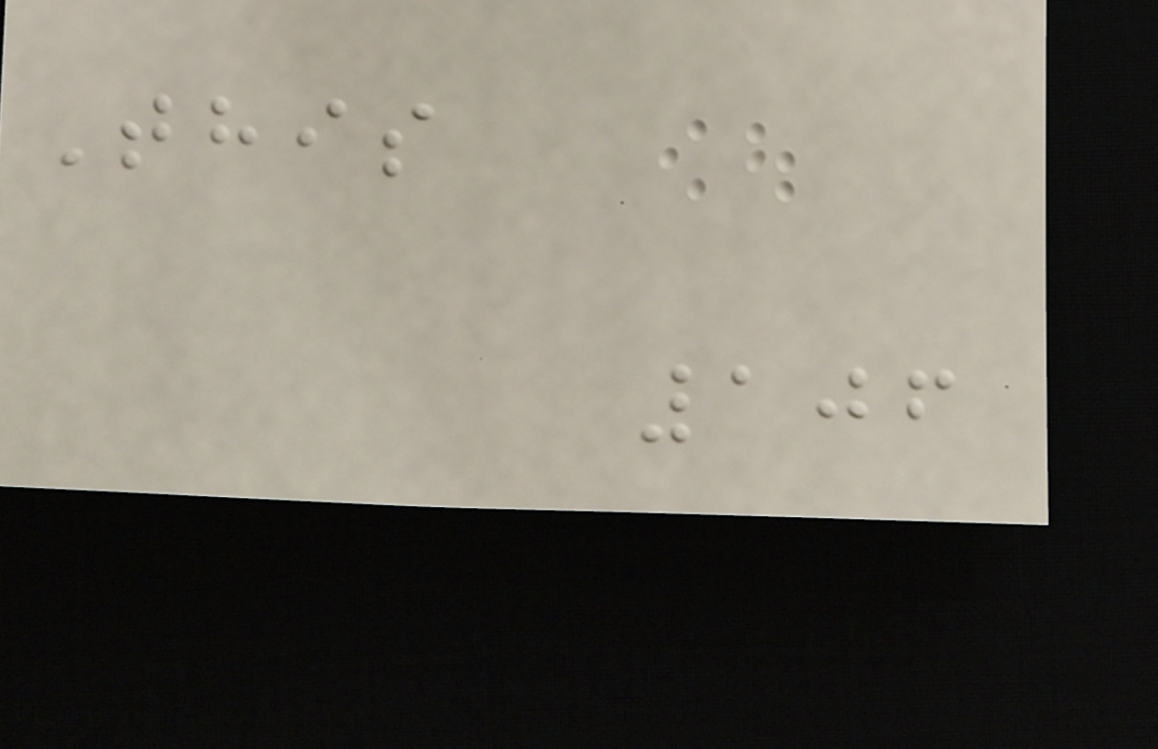This
106
